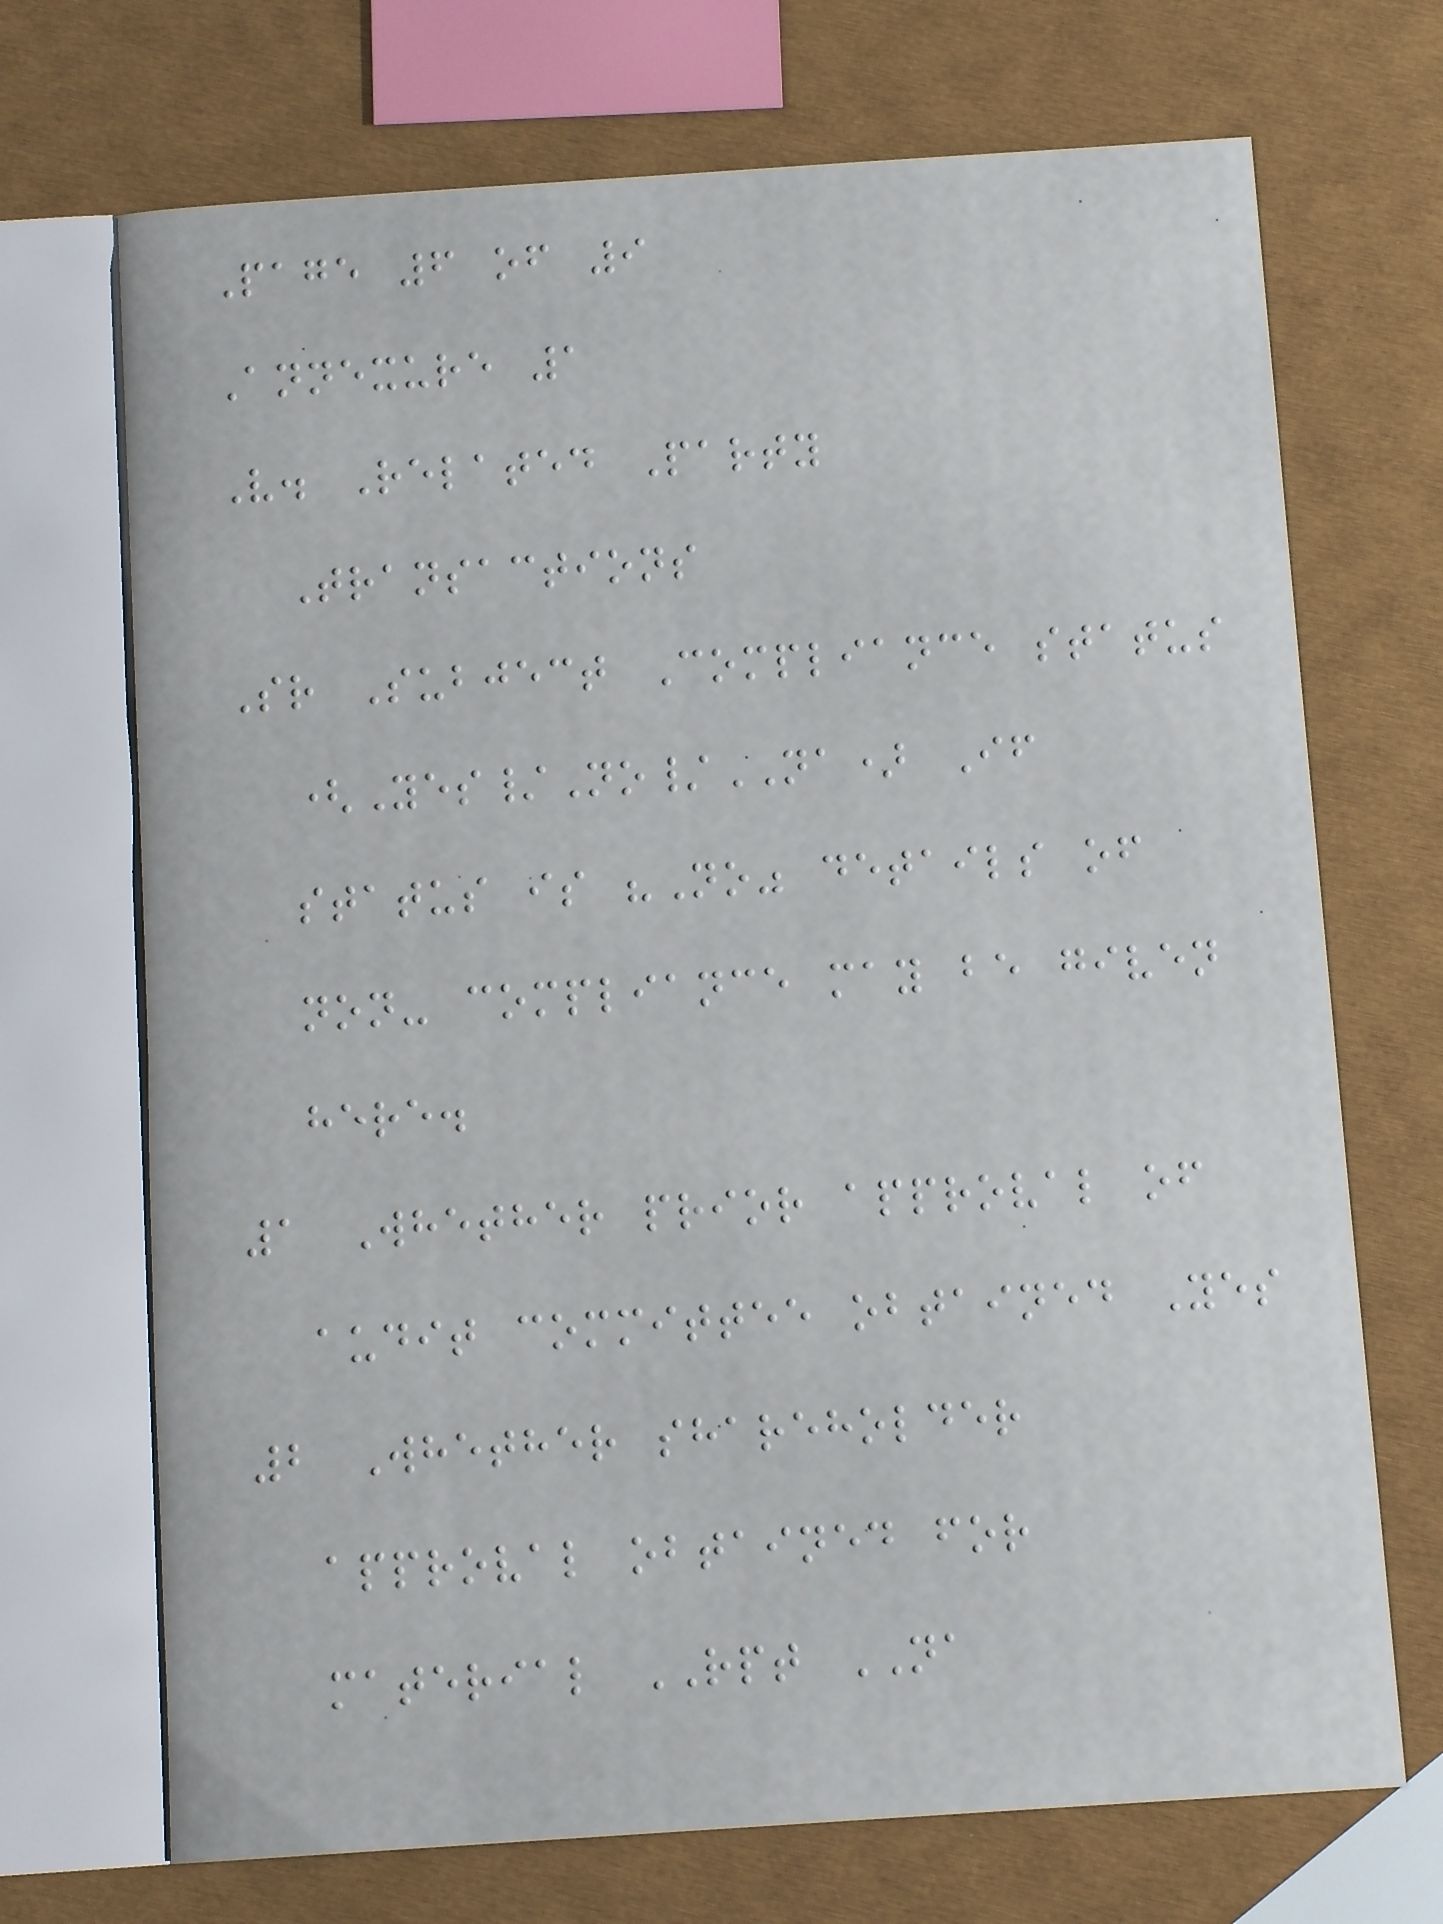Page 6 of 9
Annexure 1
V. Related Party
Transactions
Sr Subject Compliance status
(Yes/No/NA) If
status is "No" details of
non- compliance may be given
here.
1 Whether prior approval of
audit committee obtained Yes
2 Whether shareholder
approval obtained for
material RPT NA
